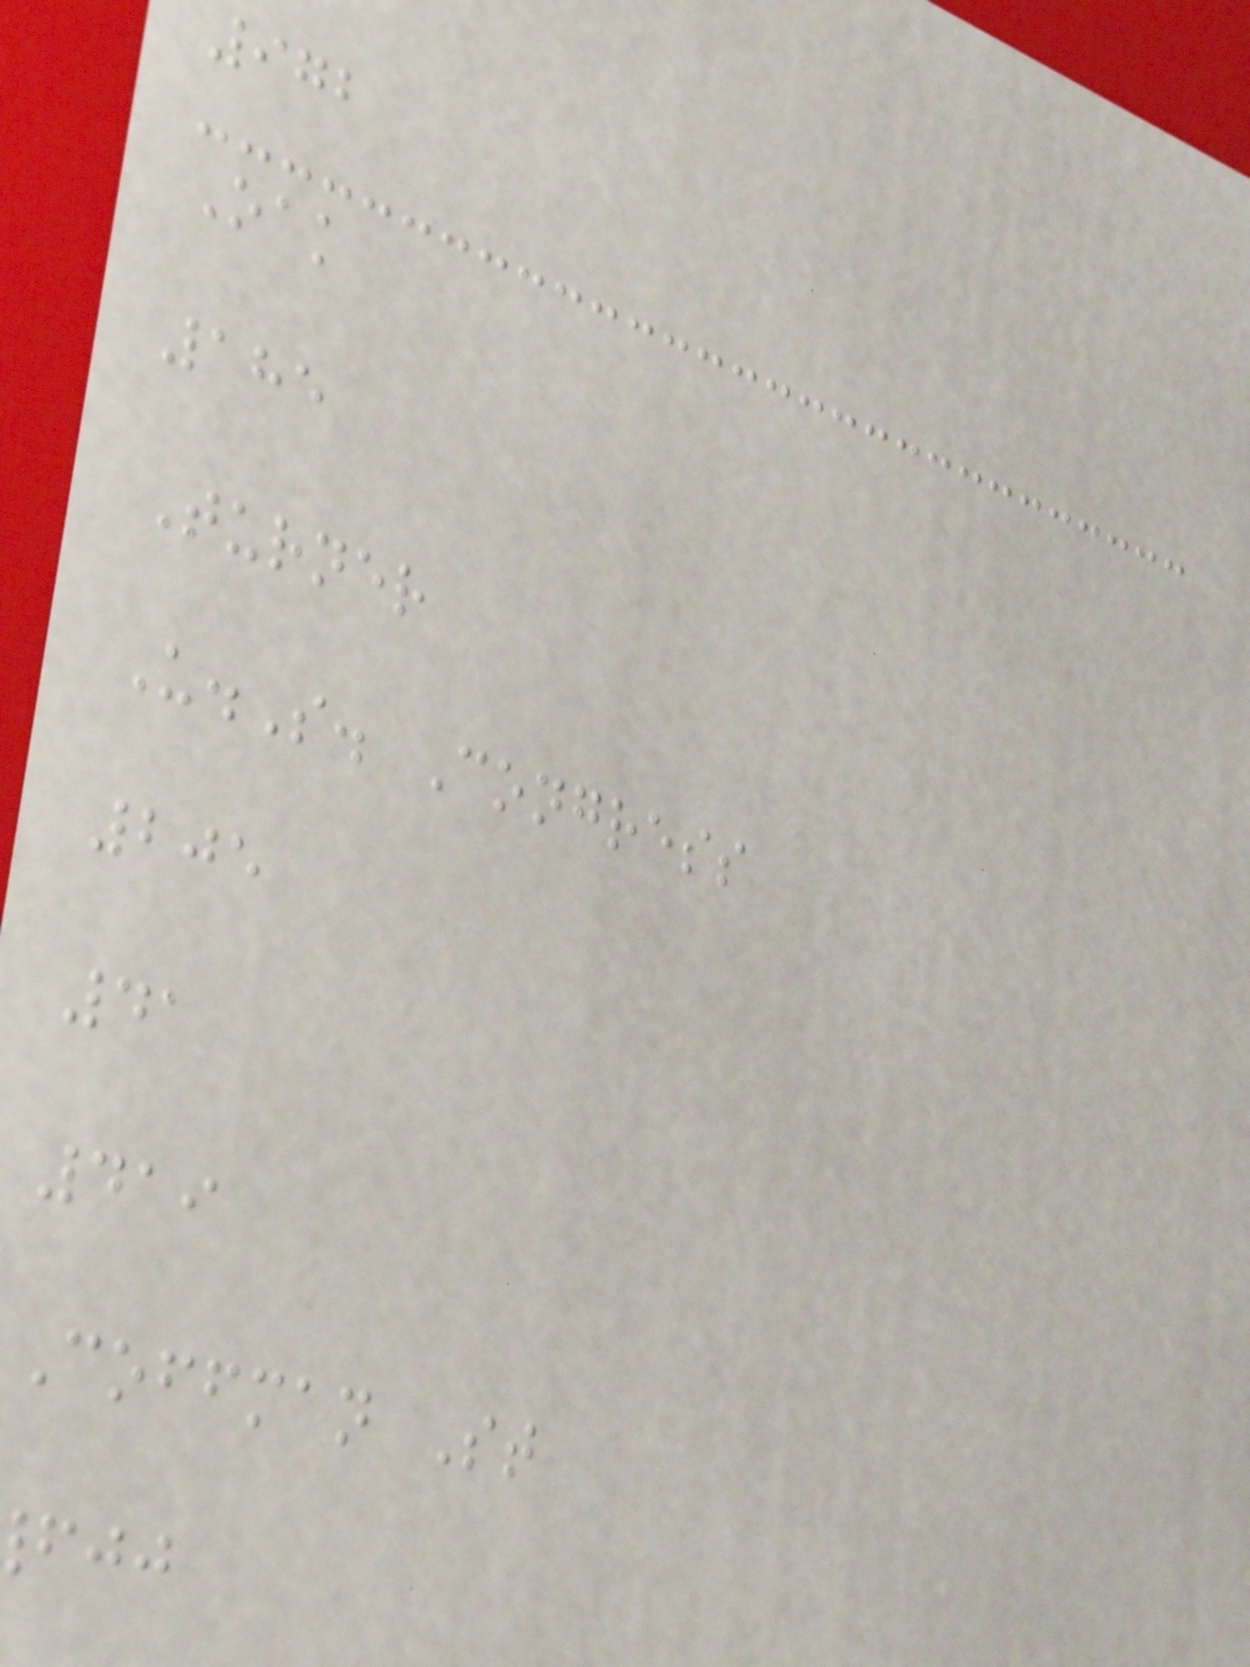972
Oak
185
Turner
U.S. Congress
205
41
419
Coffman St
